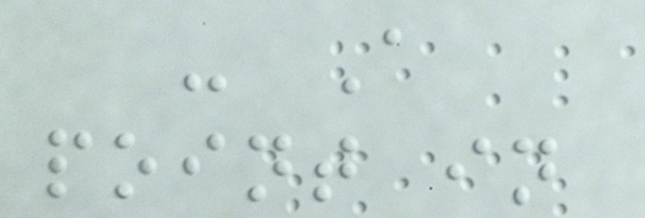- A
point in
